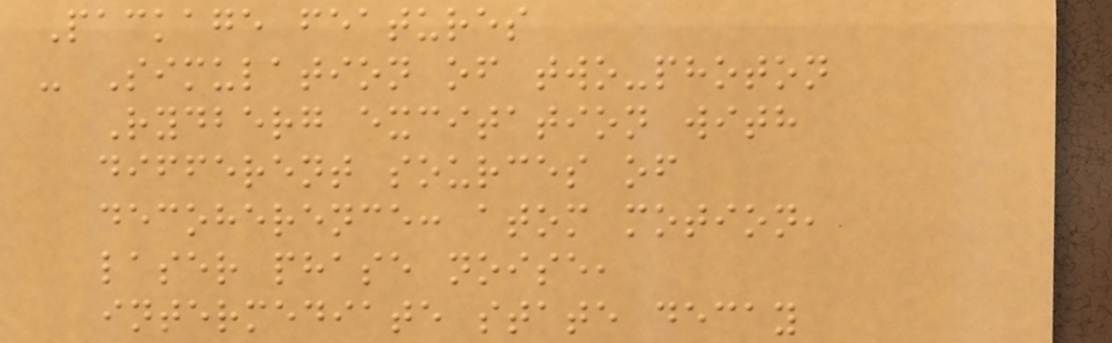Package features
- Simulation of two-photon
Rydberg excitation with
different sources of
decoherence: atom motion,
laser phase noise,
intermediate state decay
